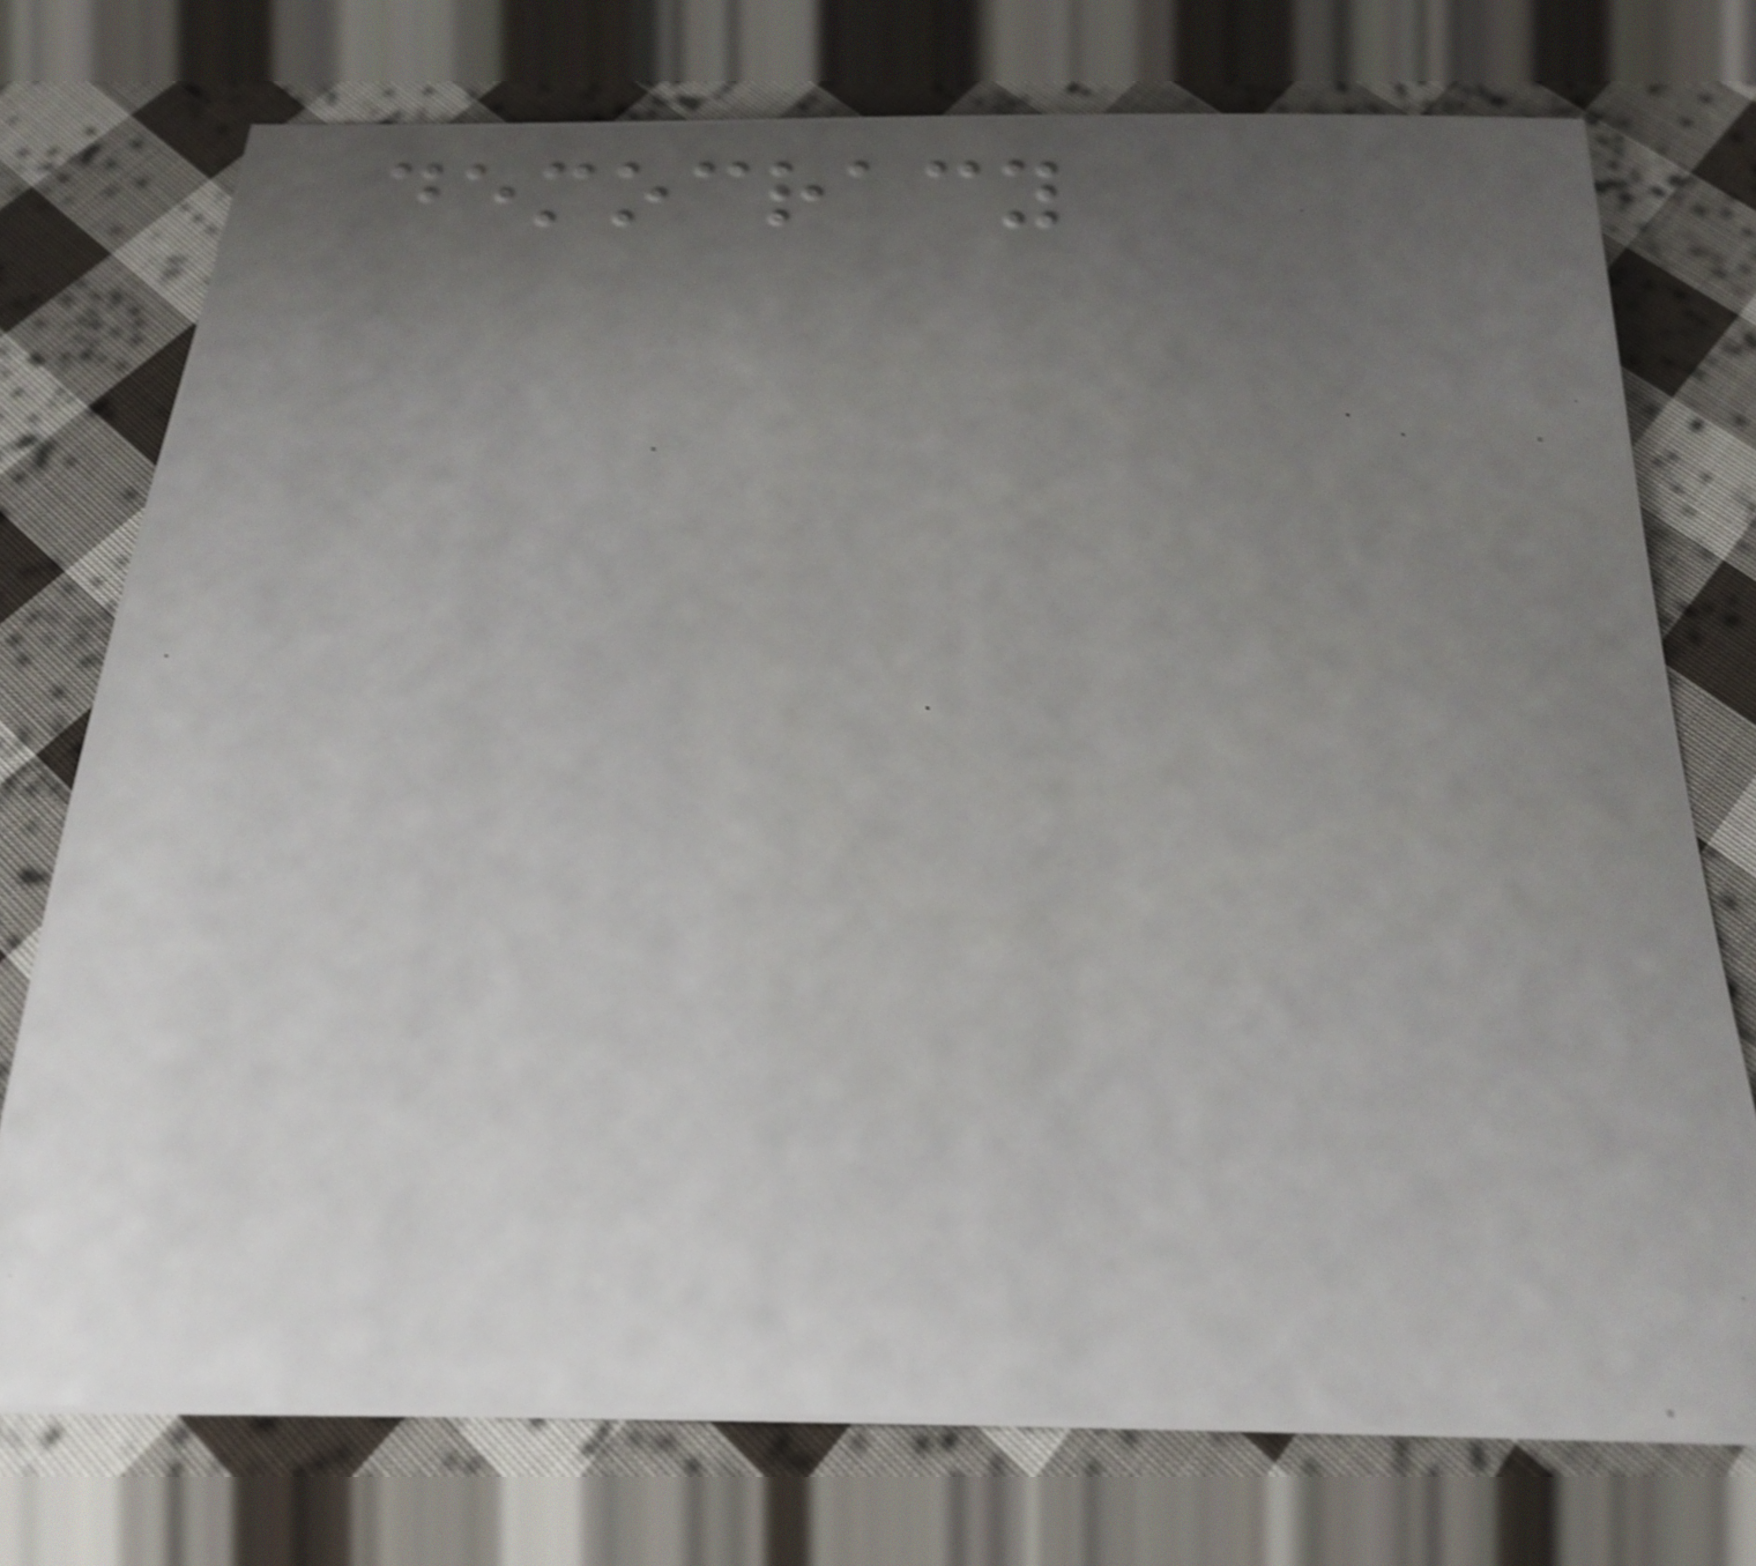democracy
